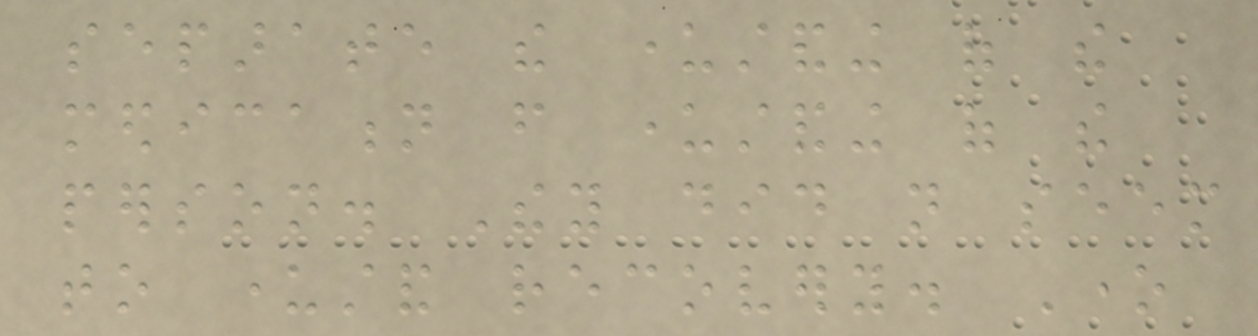separate the understanding of the
medication from understanding of the
person. They did not seem
to understand recovery. One
